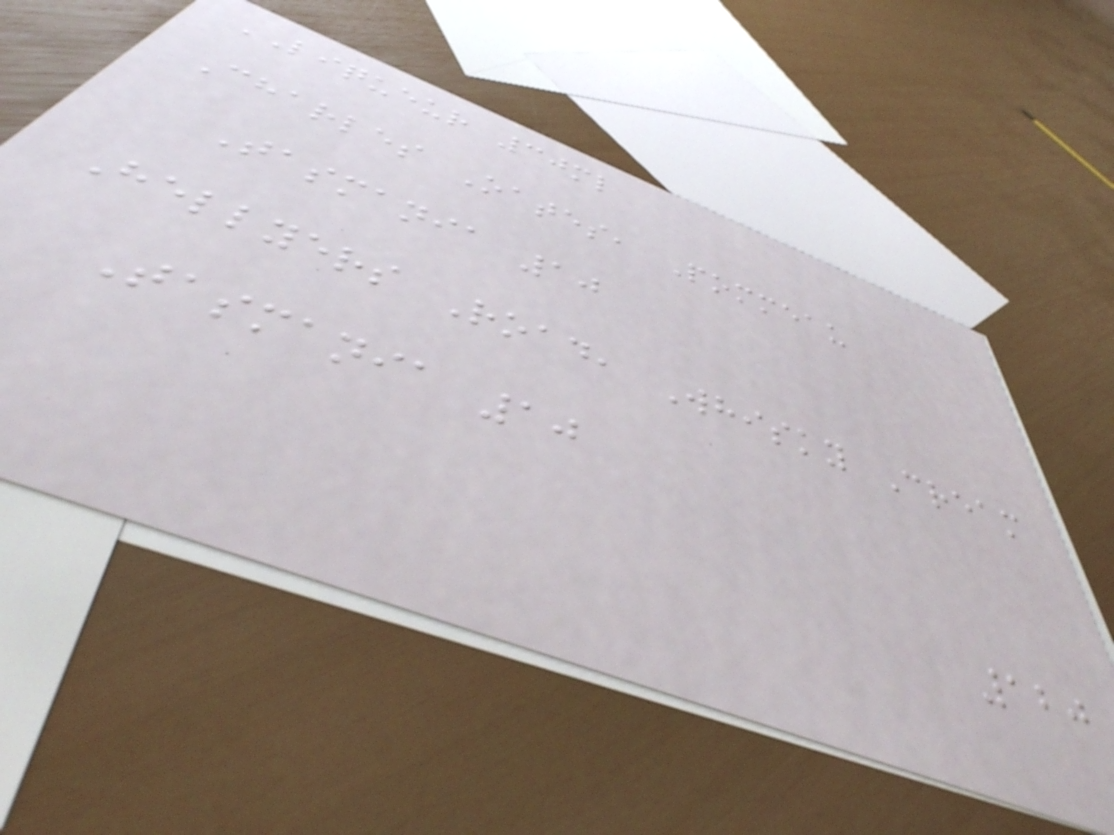LIQUEUR 30ml
Charles Oates, Pommeau
Tasmania 10
Hellyers Road, Whisky Cream
Tasmania 10
120
